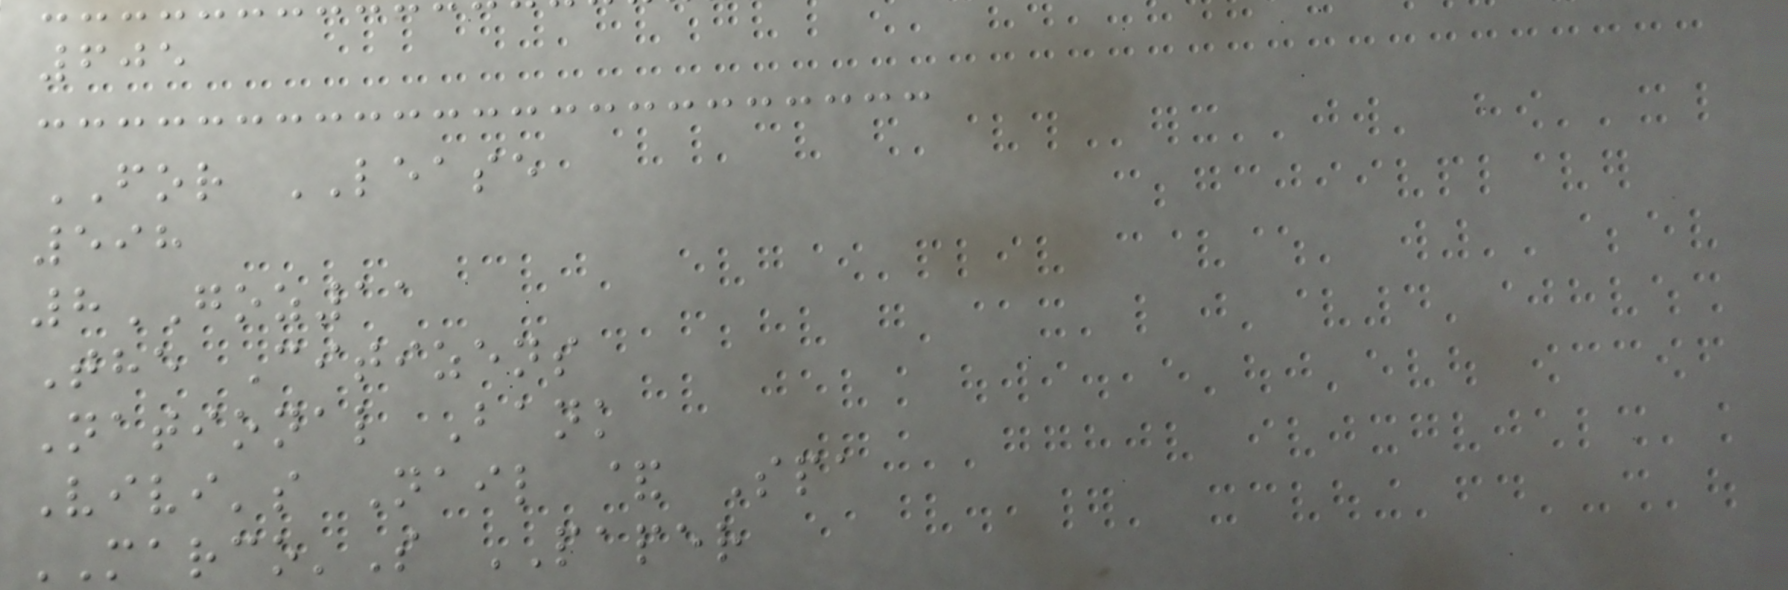605
FOR LEASE
598
8GOZ11
The Citizens
National Bank
Vivi's Nail & Spa
MARCO'S PAPER
